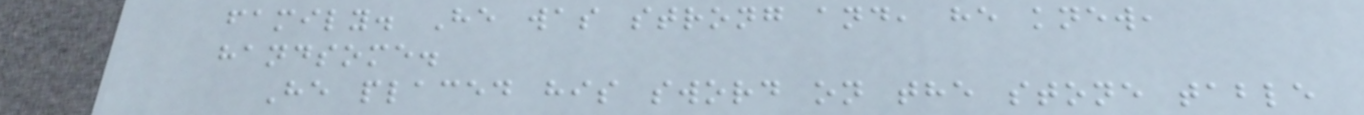family. He was strong and, he knew,
handsome.
He placed his sword on the stone table
